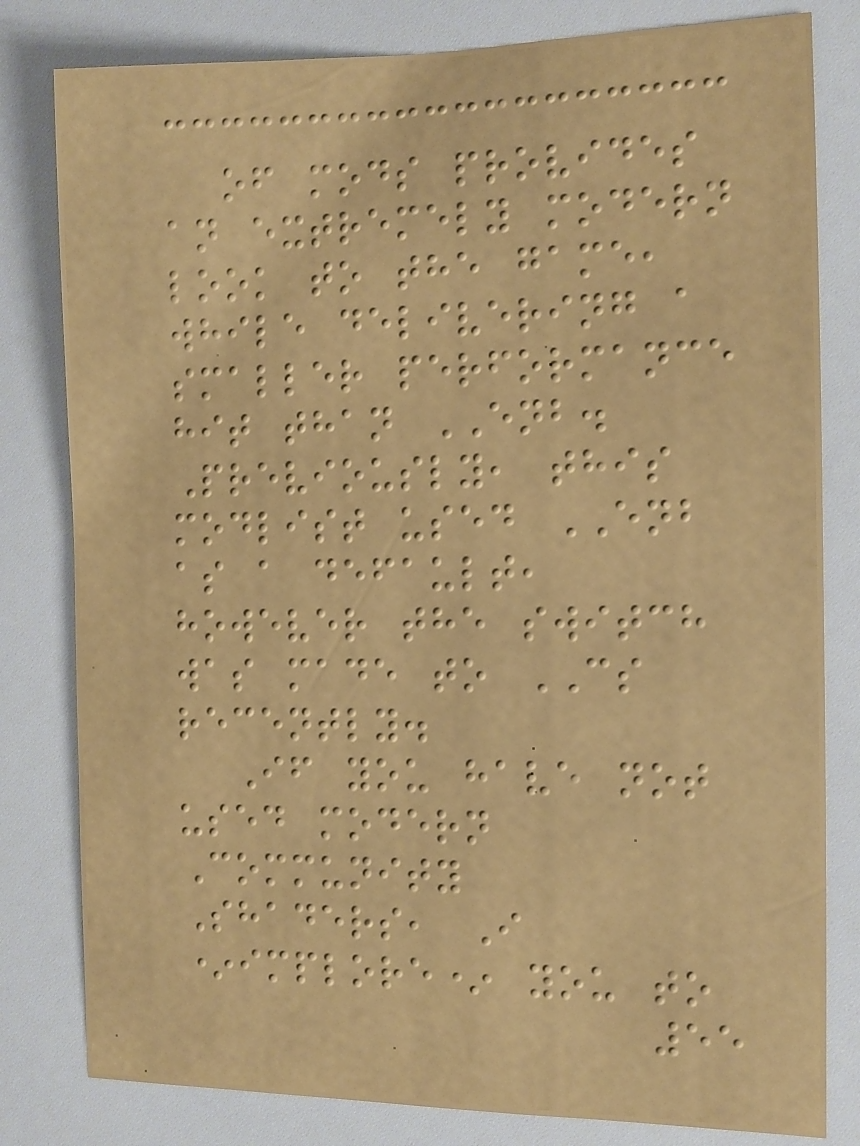of mods provides
an extremely modern
look to the game,
while delivering a
smaller performance
hit than ENB.
Previously, this
modlist used ENB
as a default,
however the switch
was made to CS
recently.
If you have not
used modern
Community
Shaders, I
*implore* you to
55
